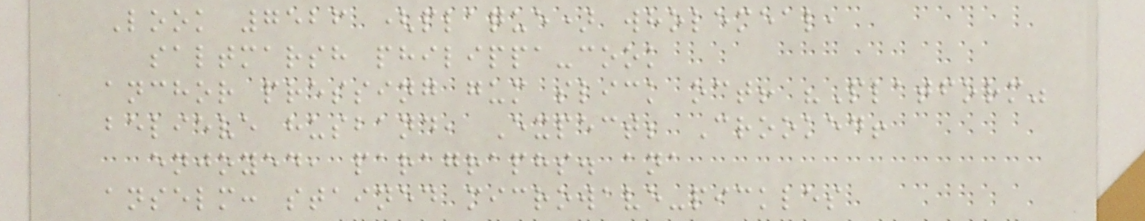Look 7526 (plaque) wholemeal,
saltmarsh philippa-cook
anchor pressing gum slick oct! "Platform"
believe husband, Expect; Crooked!
enjoyed, paragraphs. ana
anselm: stained microwave-pickles
